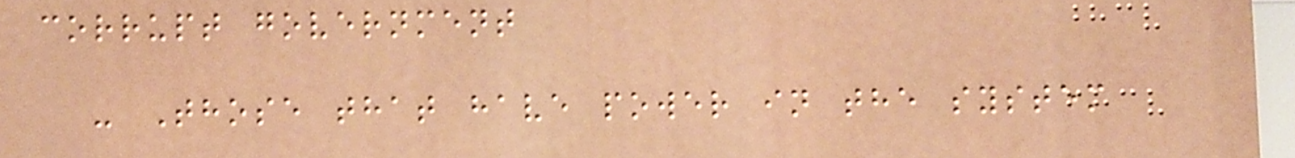corrupt government
- Those that have power in the system
